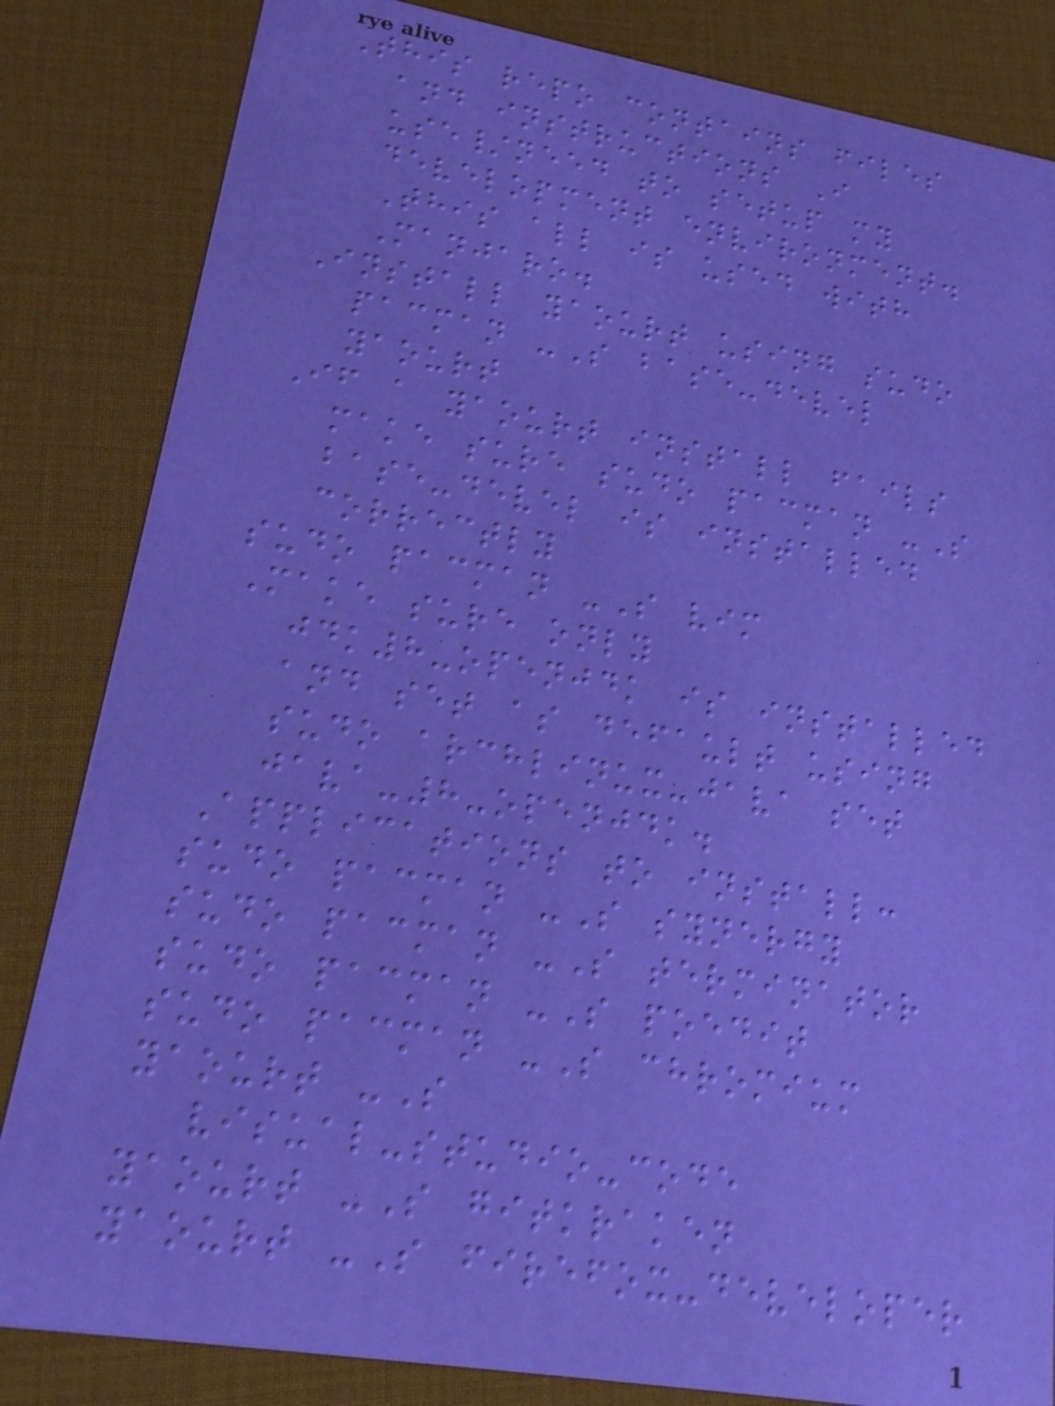This repo contains files
and instructions I
use/need to setup my
development environment.
This all is used with
Manjaro.
Install yaourt using sudo
pacman -S base-devel
yaourt
If a yaourt install fails
make sure sudo pacman -S
base-devel is installed
correctly
sudo pacman -S vim
Make sure only
jdk8-openjdk is installed
and set as default using
sudo archlinux-java set
java-8-openjdk.
Applications to install:
sudo pacman -S synergy
sudo pacman -S terminator
sudo pacman -S poedit
sudo pacman -S chromium
yaourt -S
visual-studio-code
yaourt -S gitkraken
yaourt -S firefox-developer
